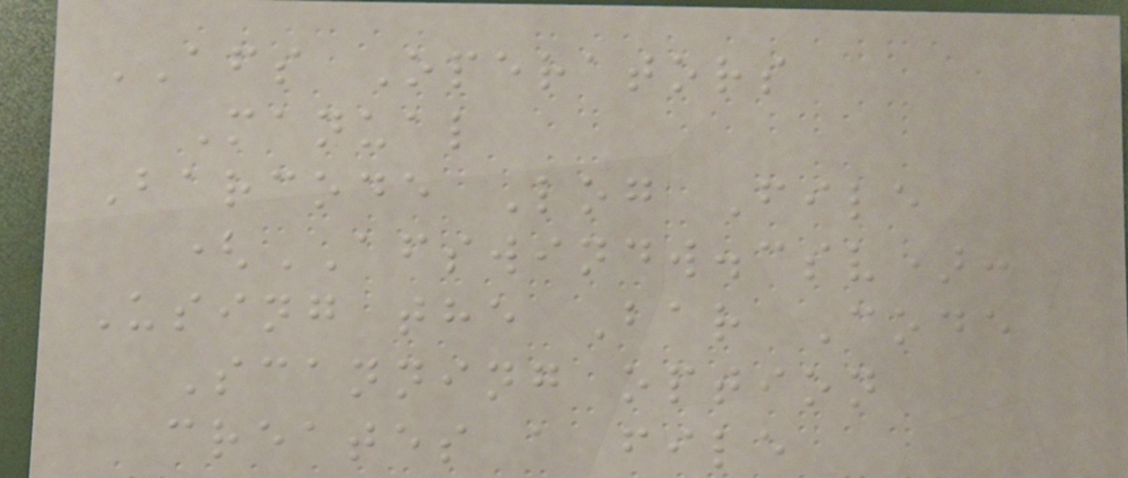AFS Operators
Manual
Barcode Log File
(AFSWINDW.csv):
Using the Bar Code
Scanning option
creates a file
